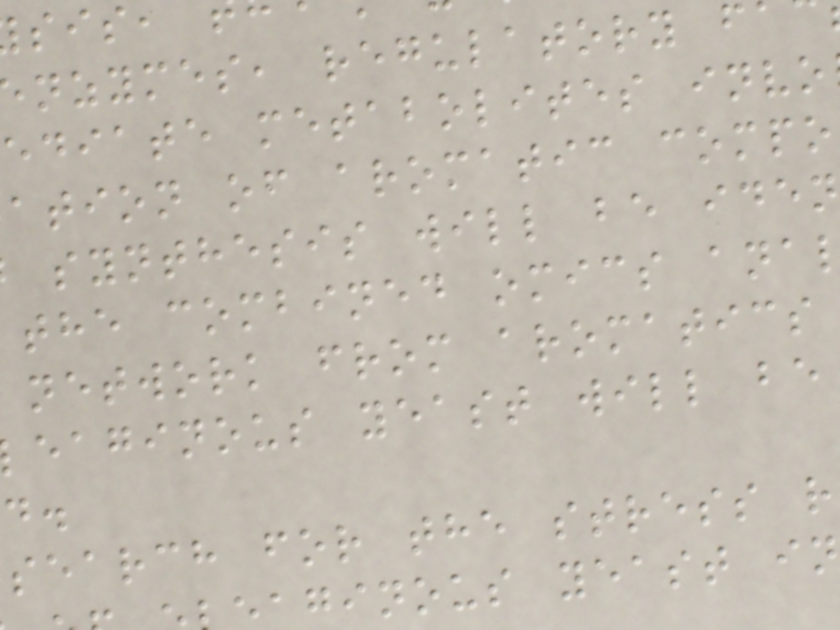nzymes, regulatory f
ediate metabolites invo
ation of aromatic compo
synthesis will be iden
the combined omics ana
network from aromatics
eaginous yeast will be
search for the stress r
ginous yeast in
